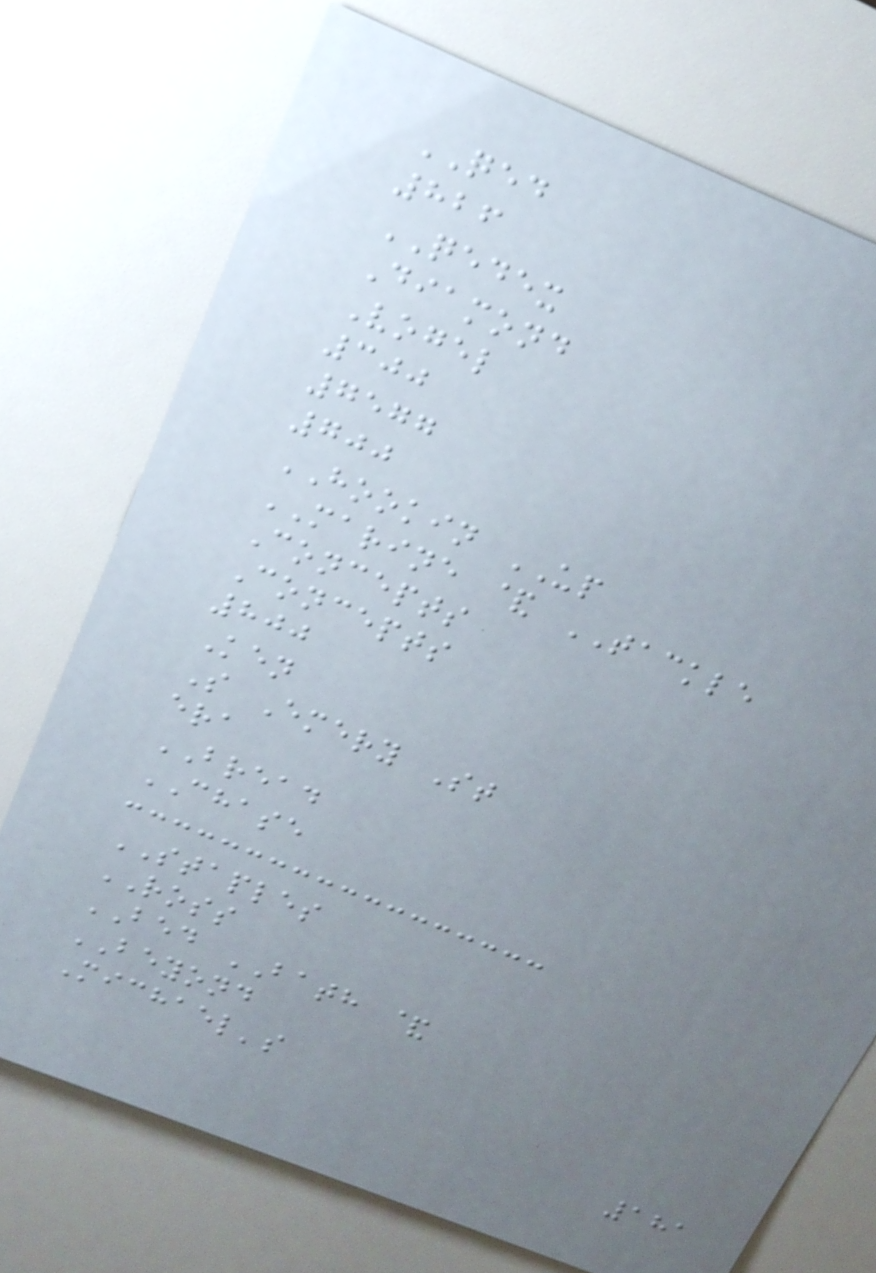QED
826
QEDEX
Diamond
Vogel
300
7577
700
HOOKIN UP
MARINE & TACKLE
Concepts
Concepts
800
Ken
S Emery St
era
BREAD
CHASE
STAPLES
ROSS
BED BATH &
BEYOND
Michael's
181
